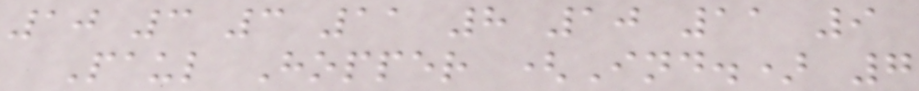10 3 3 11 8 10 11 9
Paul Hopper (Ind.) 7
